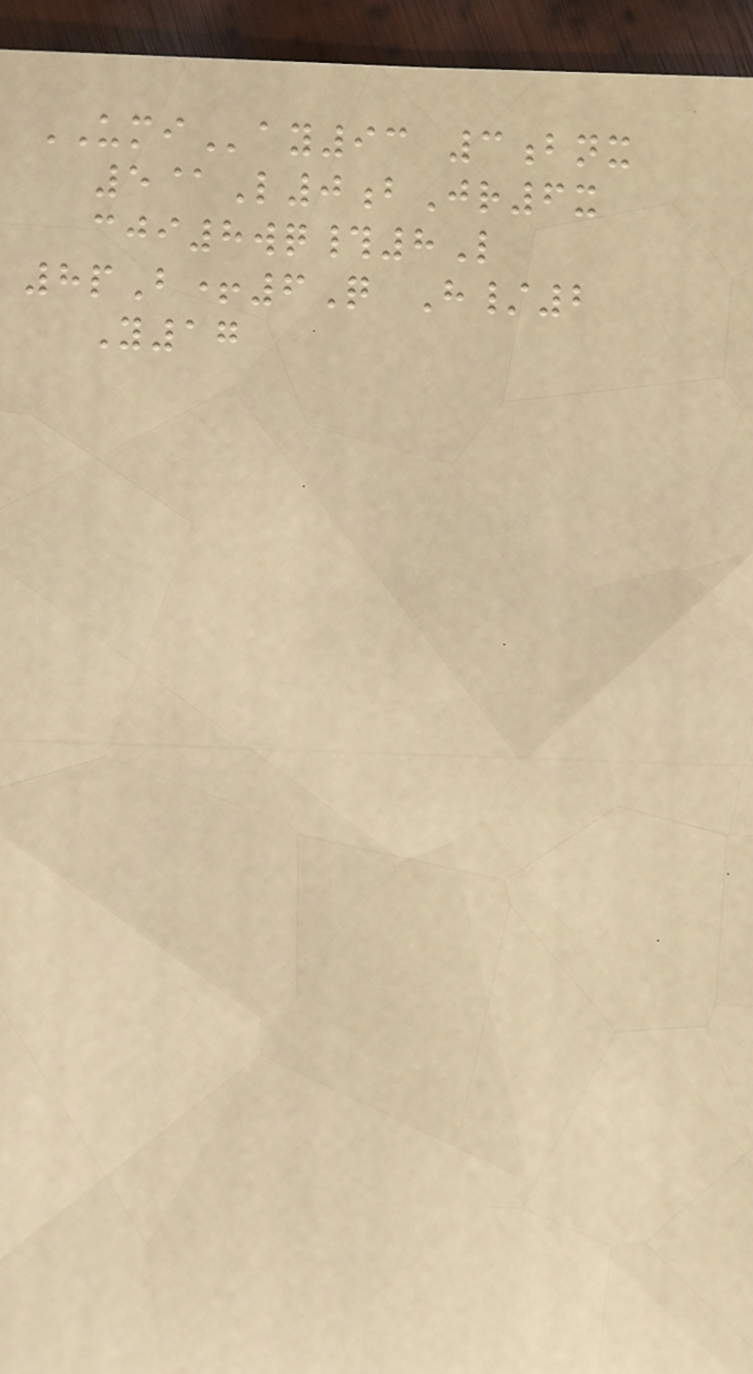UMIay93 3bnx
5@L0bJr6x
cji8wq#8L
8pB+6Q H/2
Y17
